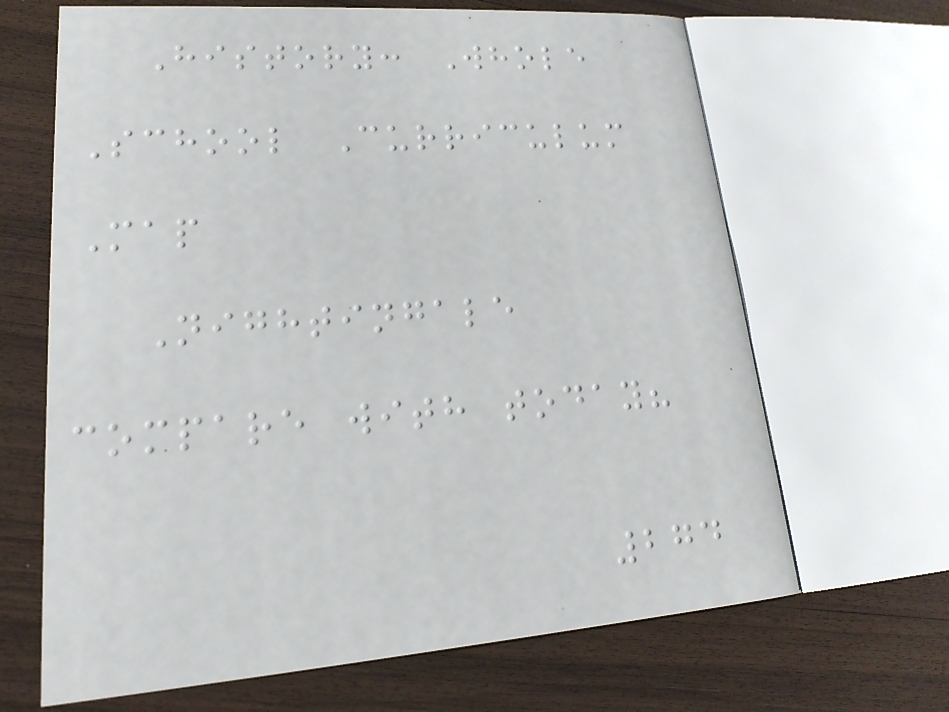History: Whole
School Curriculum
Map
Nightingale
compare with today?
274
